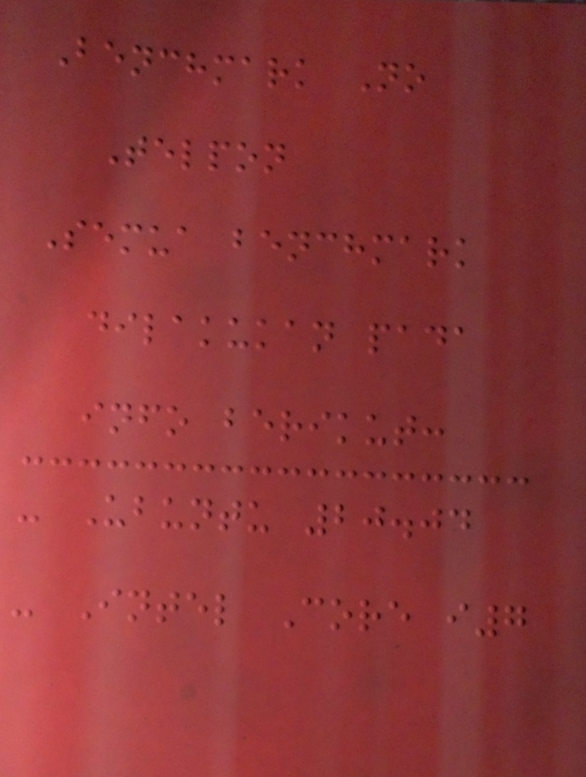Benchmark No
Telpon
Semua benchmark
dilakukan pada
info berikut:
- Ubuntu 20.04
- Intel Core i7
